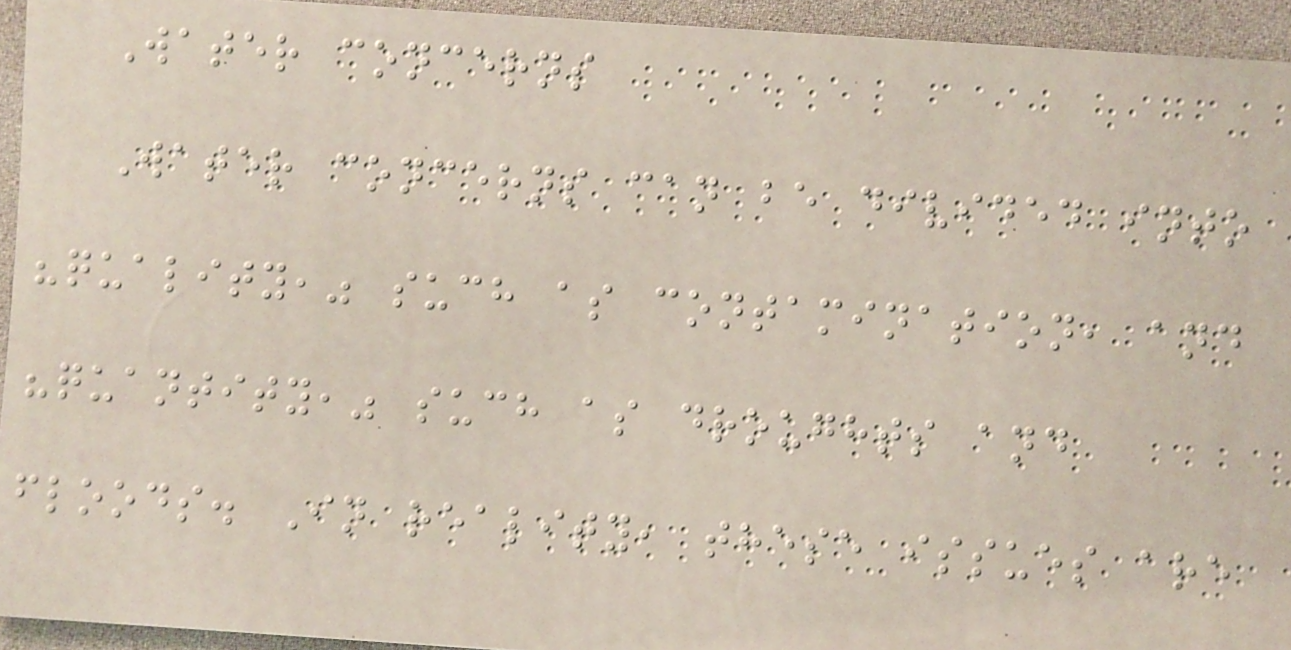Water concerns
Water concerns can be divided into
"quality," such as contamination, and
"quantity," such as droughts and
floods. In reality, these issues are
